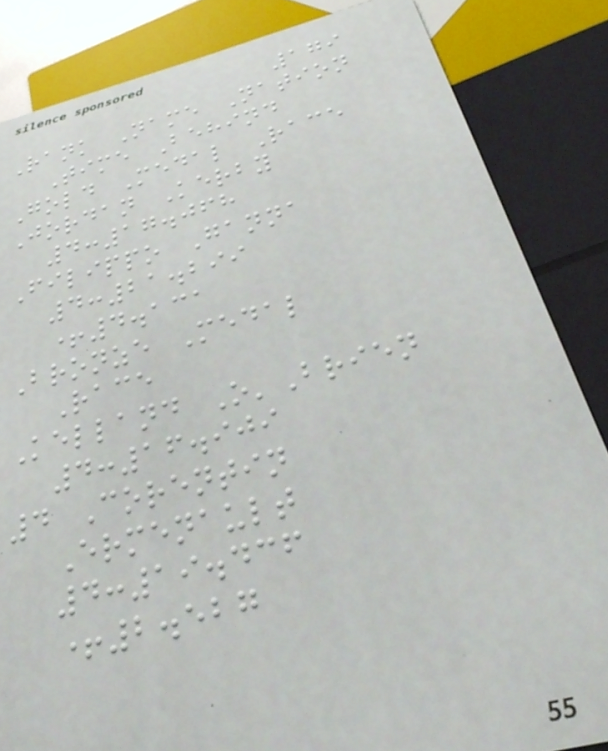179
Rank Name Nation
Time Behind
Gold Medal Race
Jordan Kerby
4:17.068
Filippo Ganna
4:21.299
+4.131
Bronze Medal
Race
Kelland O'Brien
4:16.909
4 Corentin
Ermenault
4:19.436
+2.527
